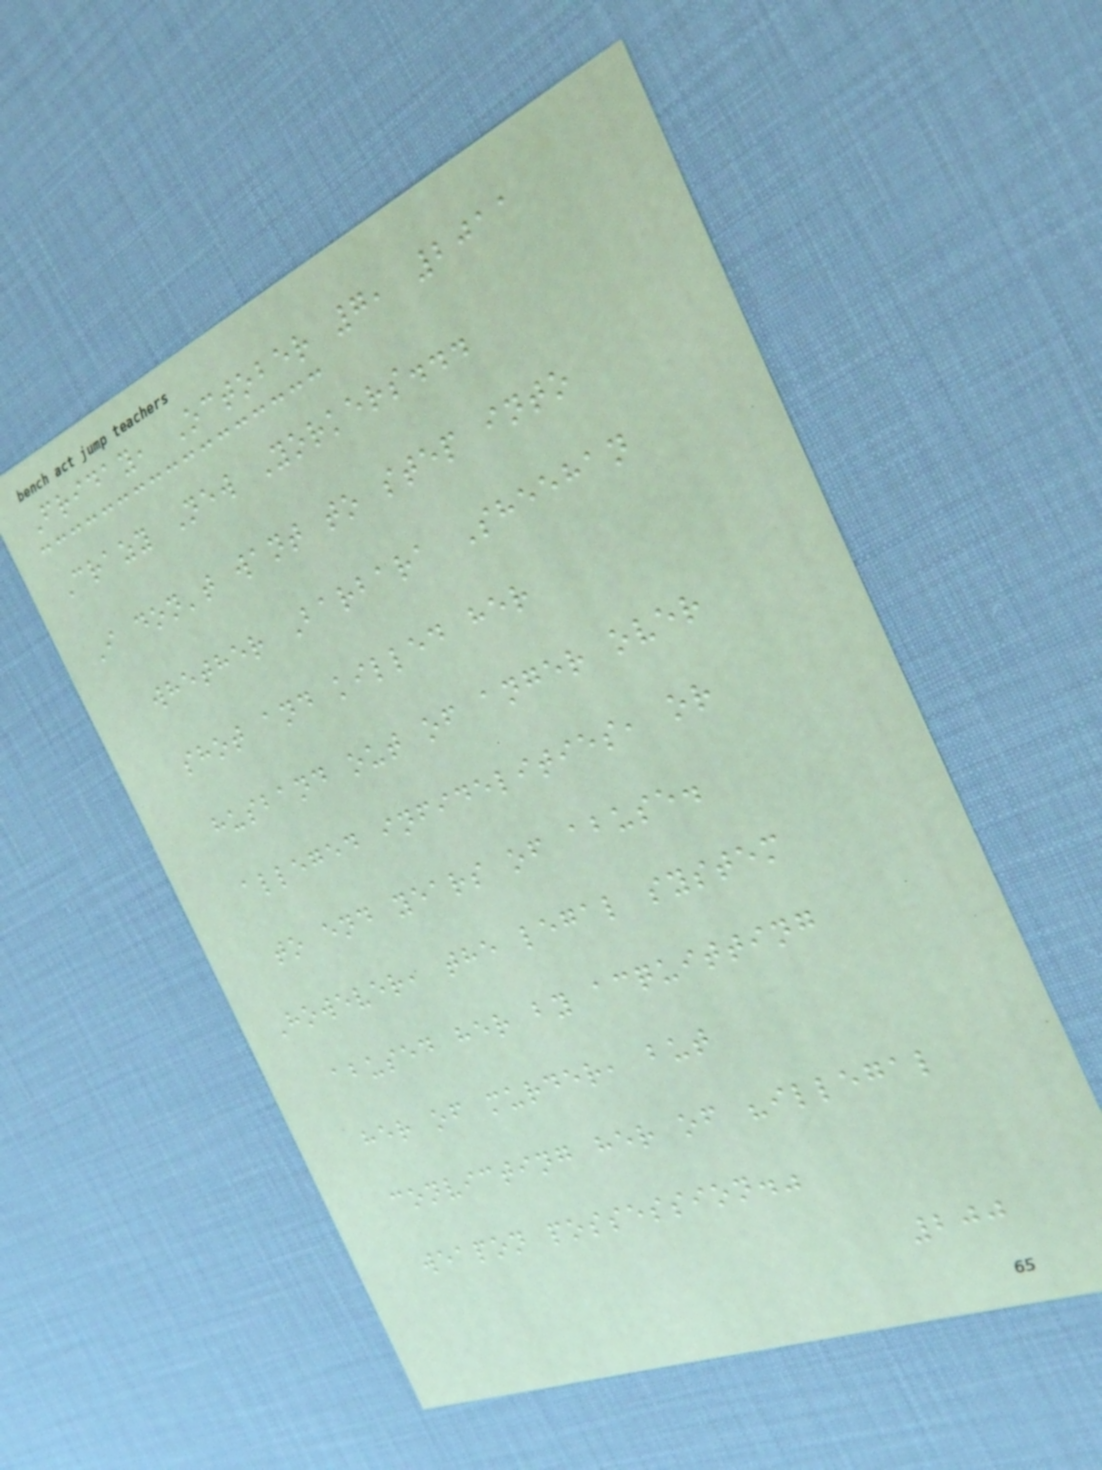Friday, October 7, 2011
Crazy New Yorkers...
I don't want to step into
whether Barbara Sheehan
shot and killed her
husband out of anger over
alleged infidelities, or
to end years of abuse.
However, the legal system
abused her by acquitting
her of murder, but
convicting her of "illegal
weapon possession."
200
